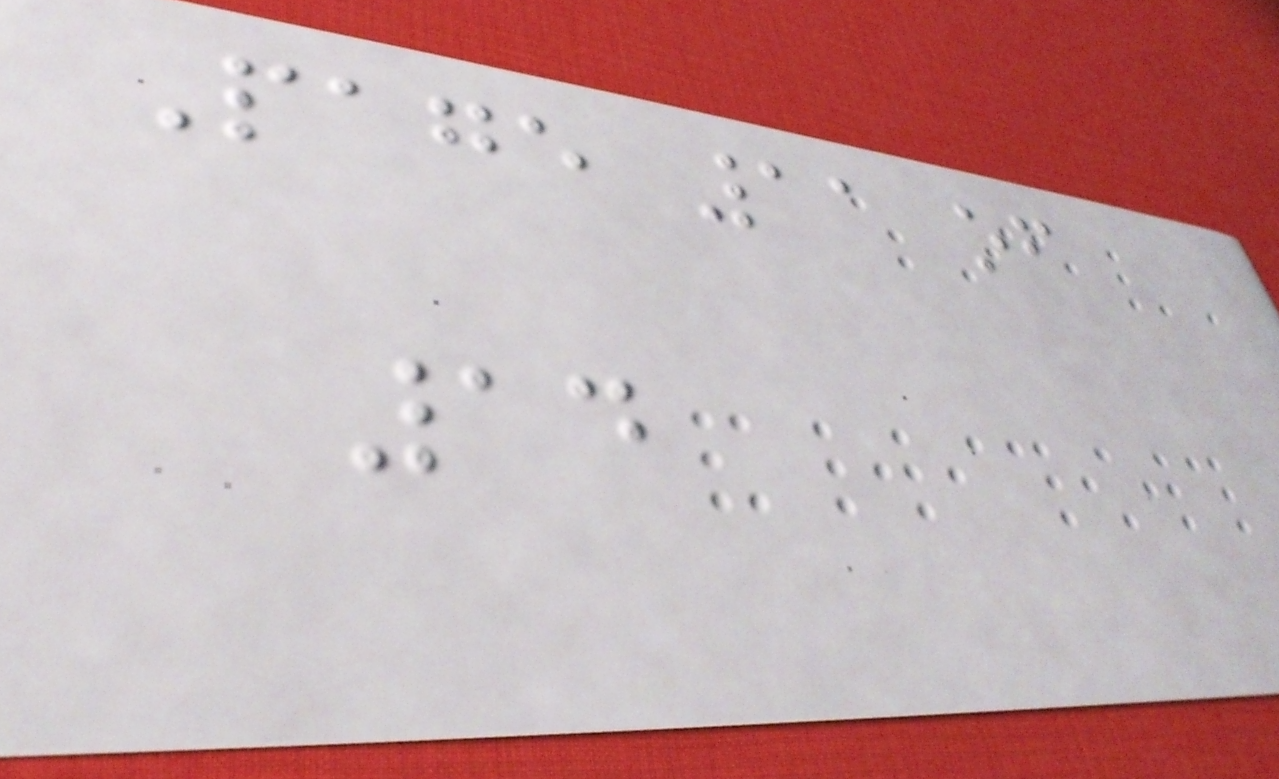Page 11 of
14
